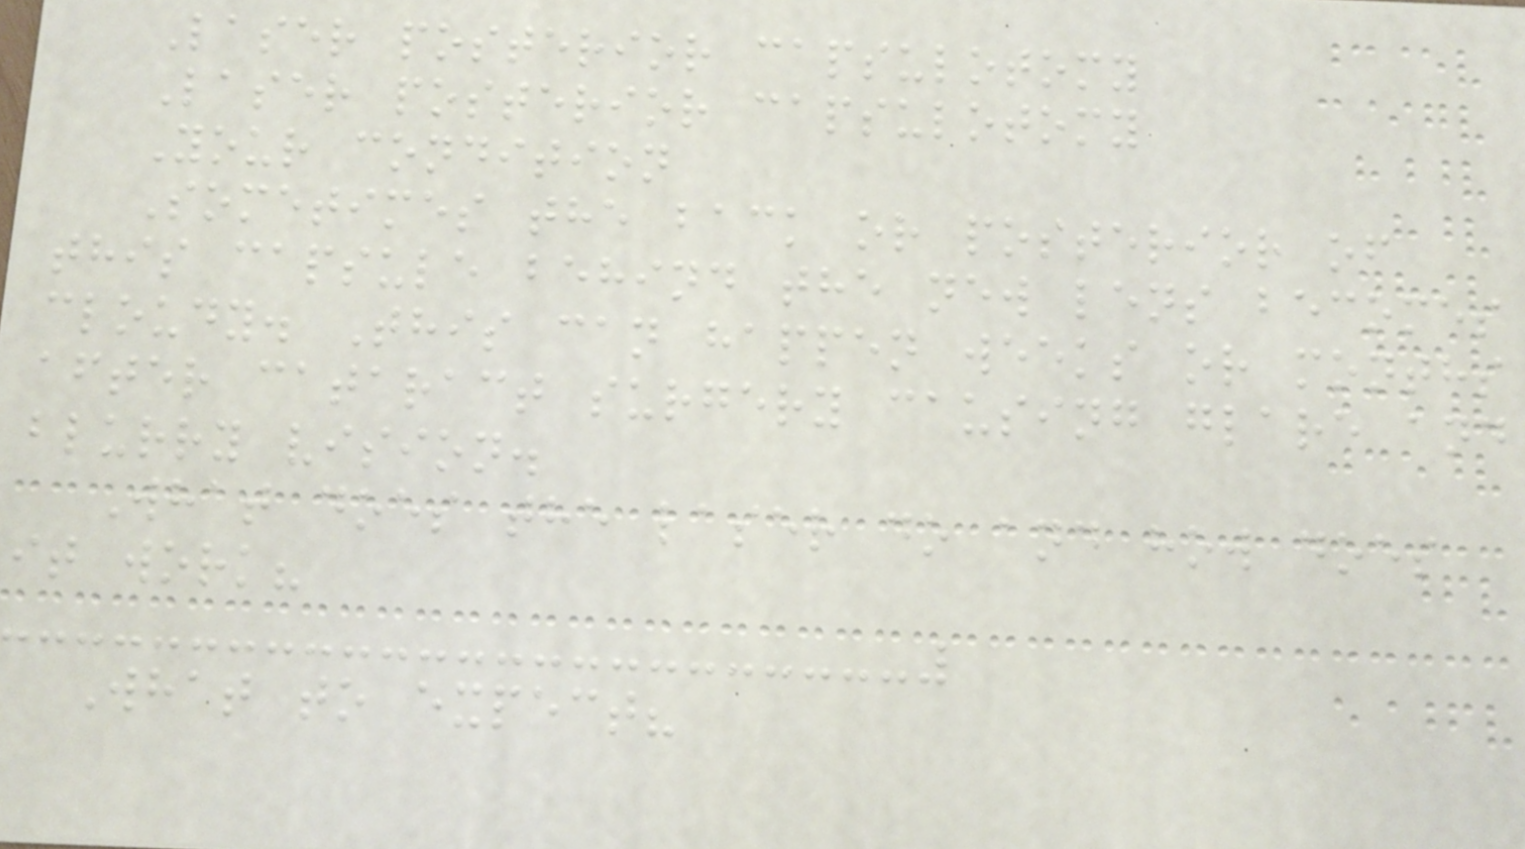Laser posterior capsulotomy
Laser posterior capsulotomy
Your condition
Sometimes the back or posterior of
this capsule behind the new lens becomes
cloudy. This can happen weeks or months
after cataract surgery causing glare and
blurry vision.
What does the laser do and how does
it work?
What to expect?
